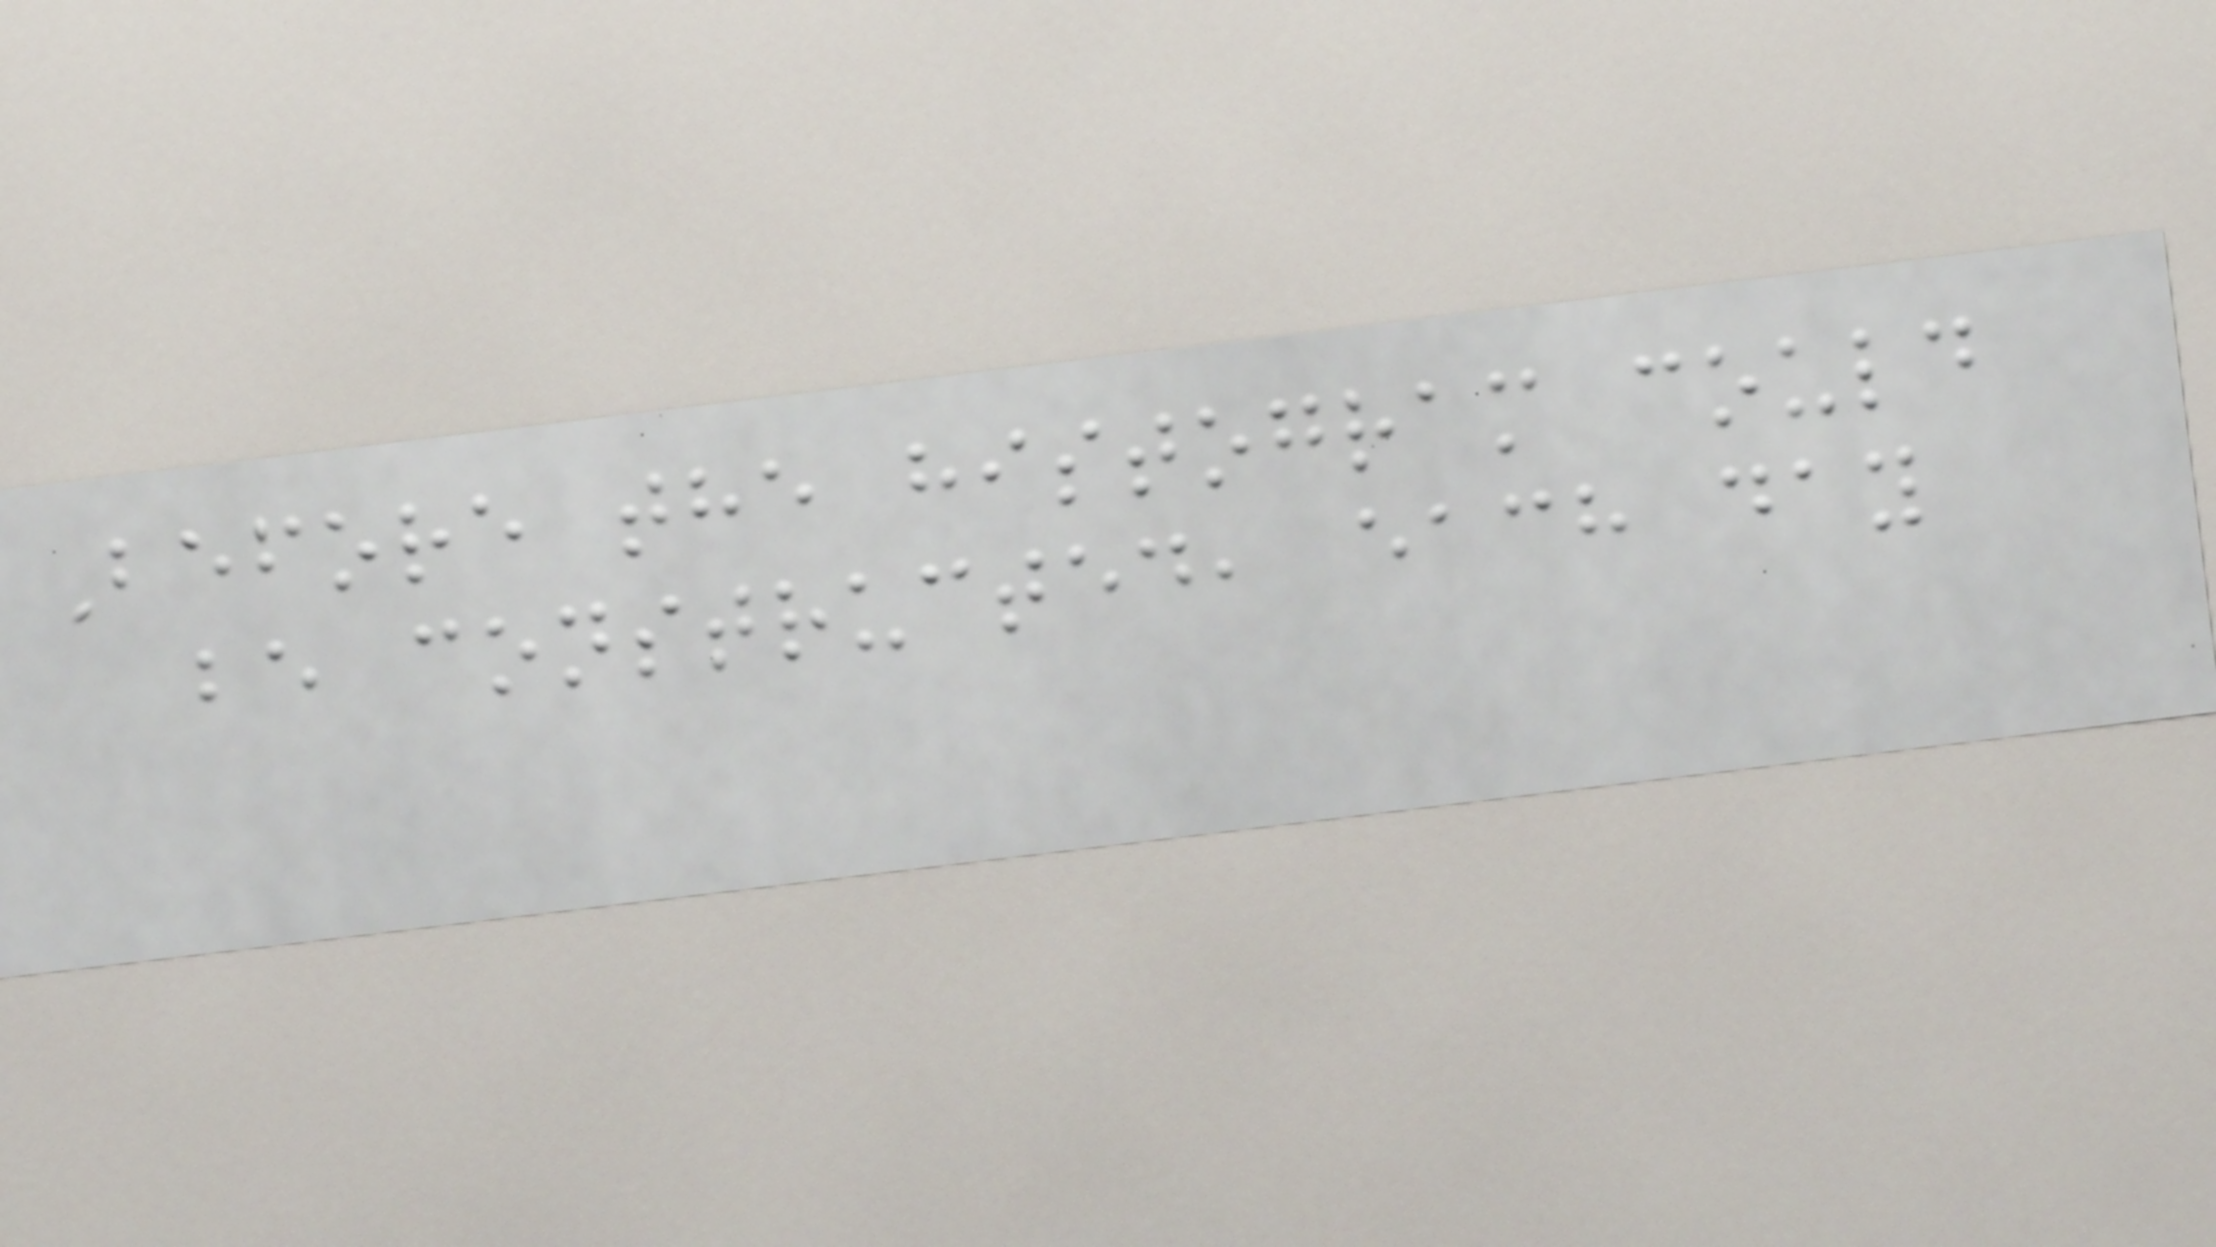Before the histogram could
be constructed, each day
